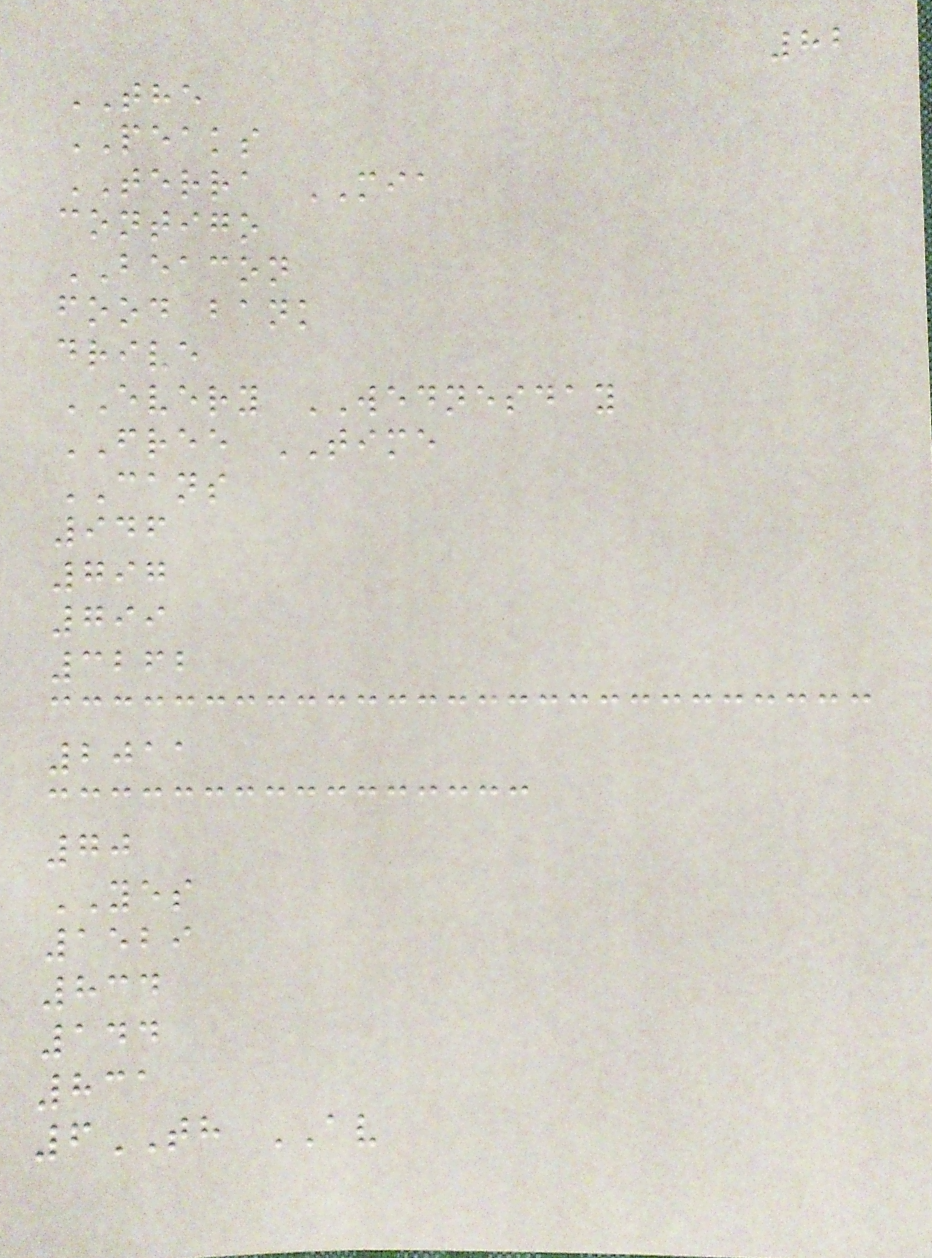82
THE
PEAKS
TERRA MIA
contigo
BEACON
food bank
drive
EVERY WEDNESDAY
FREE TIME
CANS
946
797
799
3262
2011
70
YES
1529
834
144
831
6TH AV
